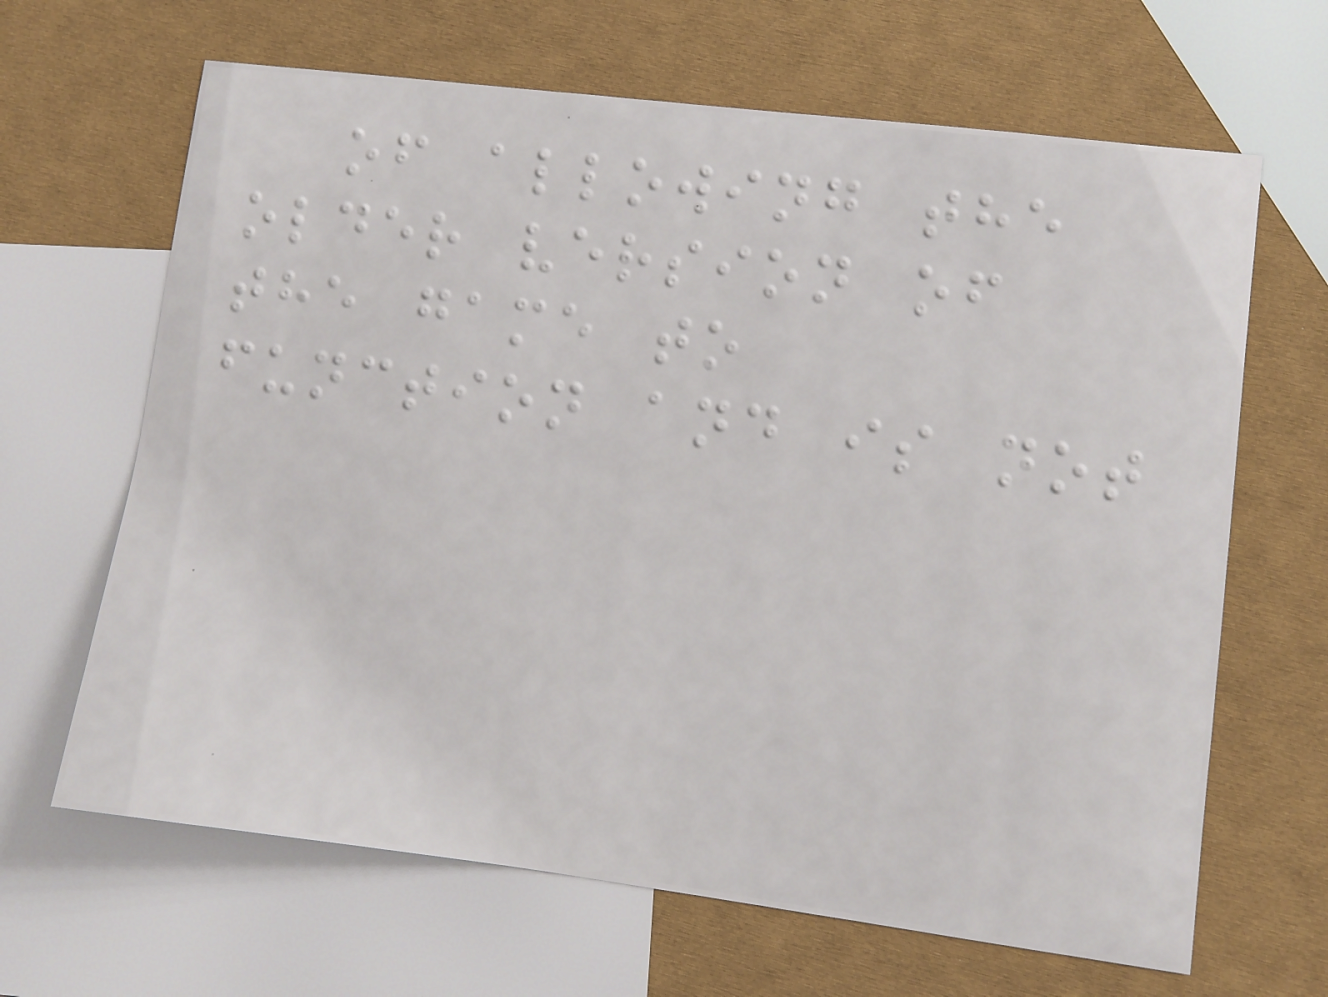of allowing the
older version of
the game to
function and is not
